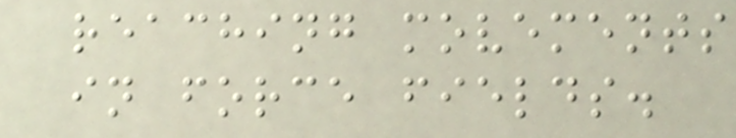reaching movements
in force fields.
